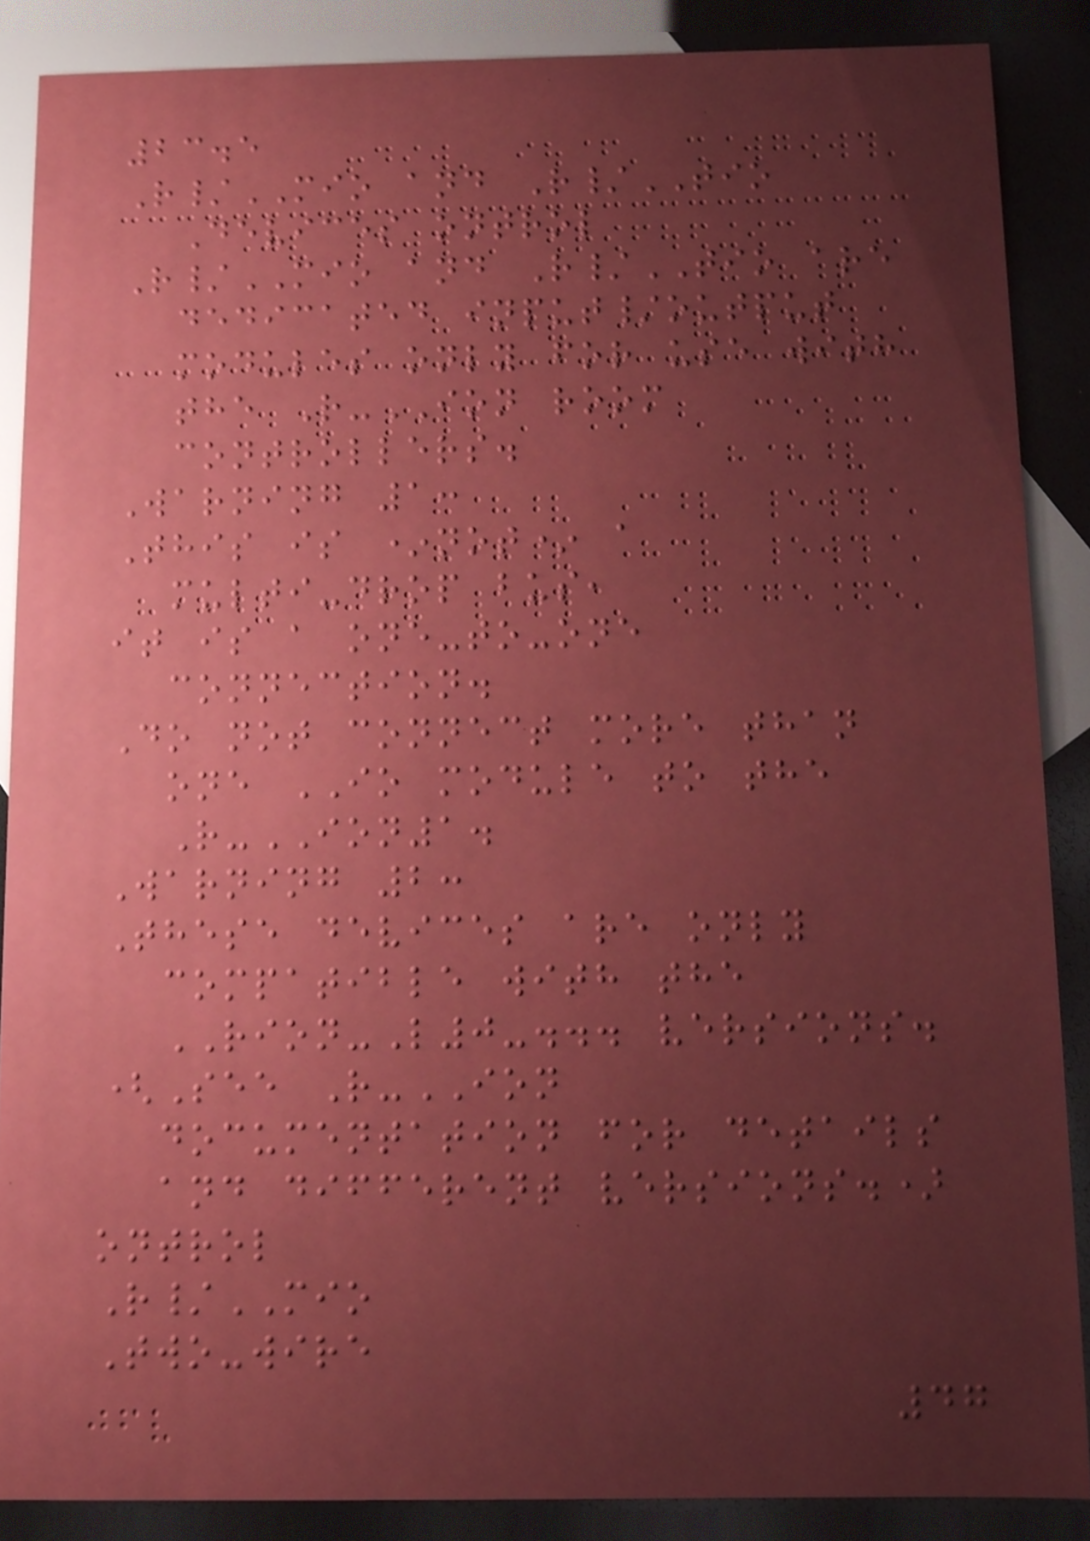23.5
R/MIO and R/TIO
Devices ontrol
R/MIO and R/TIO are
dedicated input/output
modules only for use with
the R-ION room
controllers.
Warning 1:
This is *not* a
multi-drop bus,
it is a one-to-one
connection.
Do not connect more than
one IO module to the
R-ION1.
Warning 2:
These devices are only
compatible with the
RION-L0-... versions.
(See R-ION
documentation for details
and different versions.)
ontrol
R/MIO
Two-wire
47
